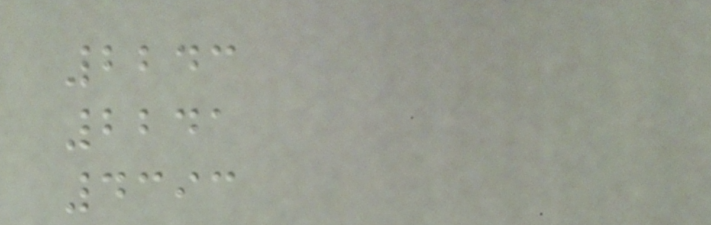2243
2241
4393
